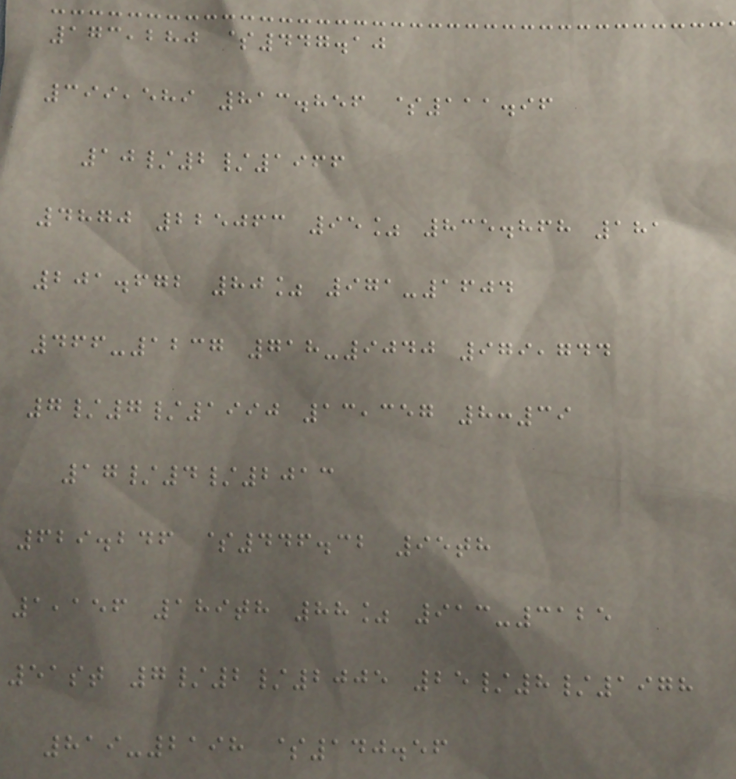173,280 $447.10
399,589 813.856 $111.96
10/2/1966
4870 225063 95% 835.868 181
201.672 80% 971-1604
466-1237 718-9040 979,744
7/7/1990 13,357 8:39
17/4/2013
629.246 $446.32 95th
1,156 189th 88% 913-3125
51st 7/2/2005 25/8/1978
819-2198 $140.56
